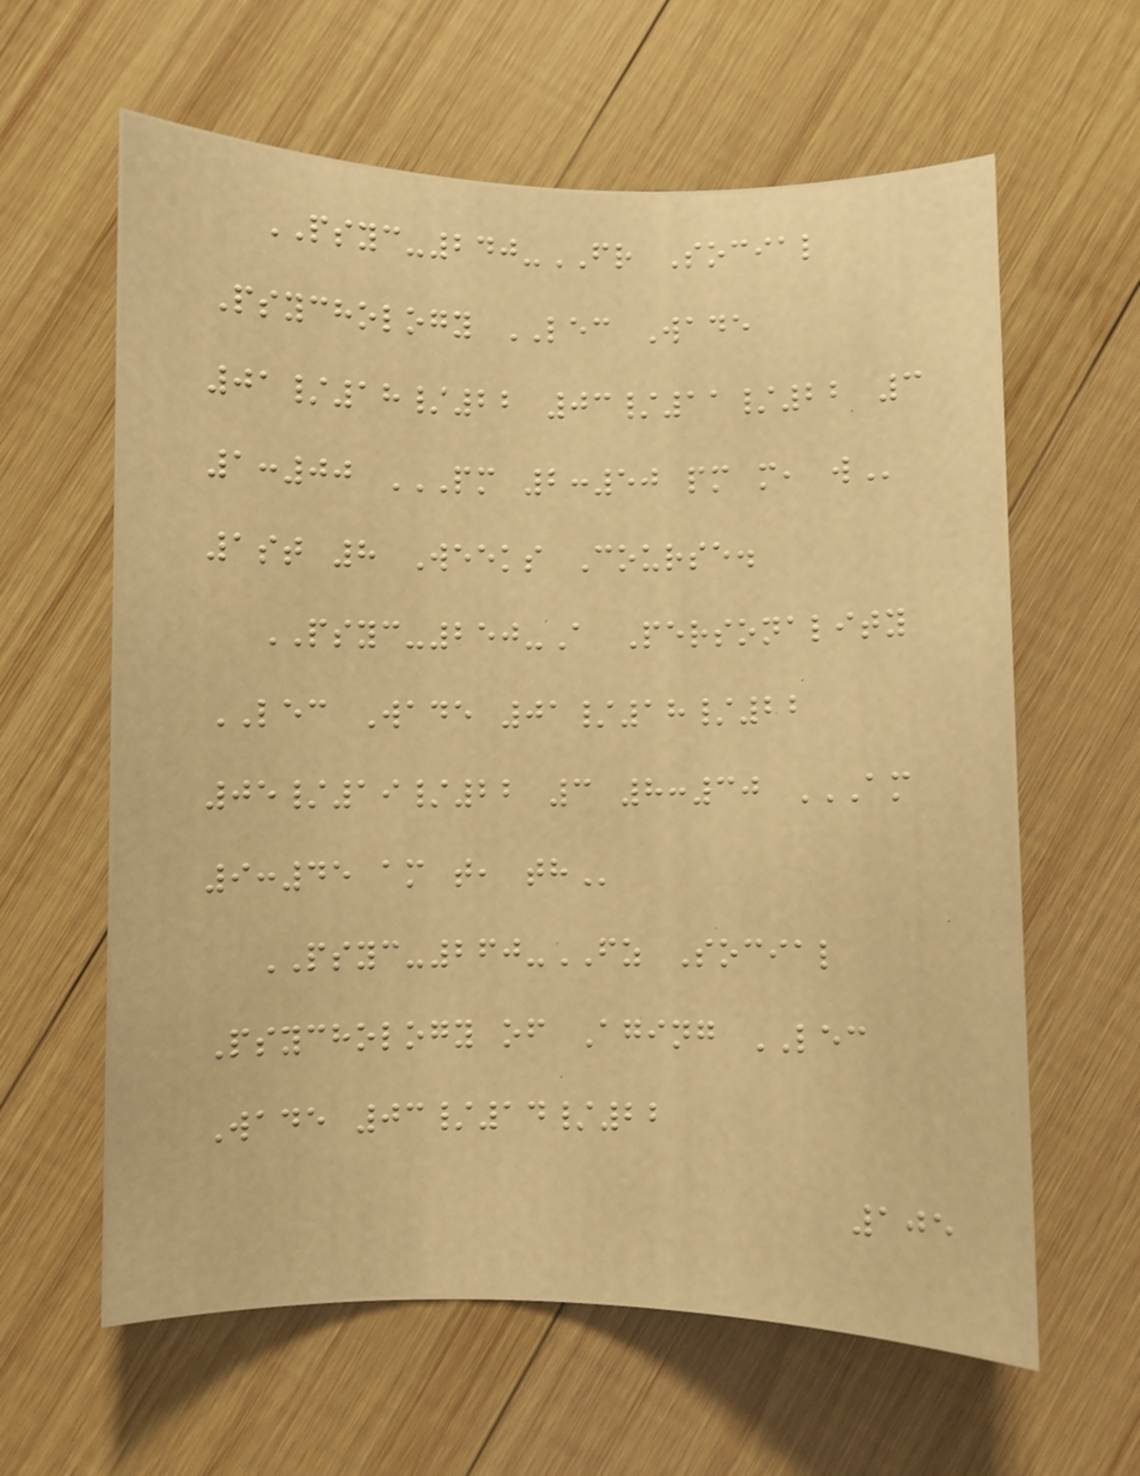PSYC-240-FR Social
Psychology LEC Wade
01/18/22 03/11/22 3
1:00 PM 2:50 PM M, W
1st 8 Weeks Course.
PSYC-250-A Personality
LEC Wade 01/18/22
05/19/22 3 8:30 AM
9:45 AM T, TH
PSYC-260-FZ Social
Psychology of Aging LEC
Wade 03/14/22
105
